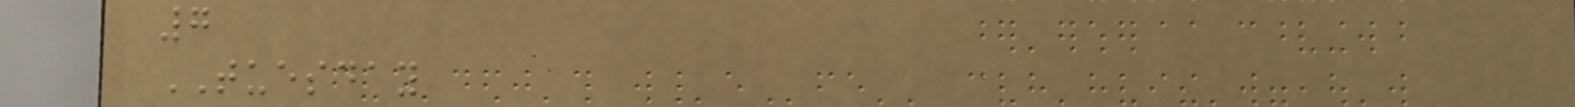7
TUESDAY
